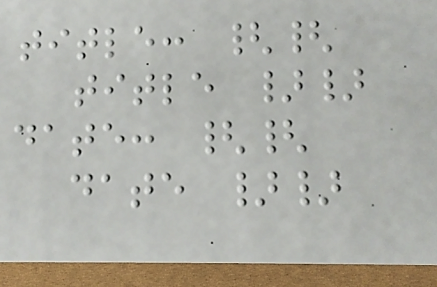title: {{
title }}
date: {{
date }}
